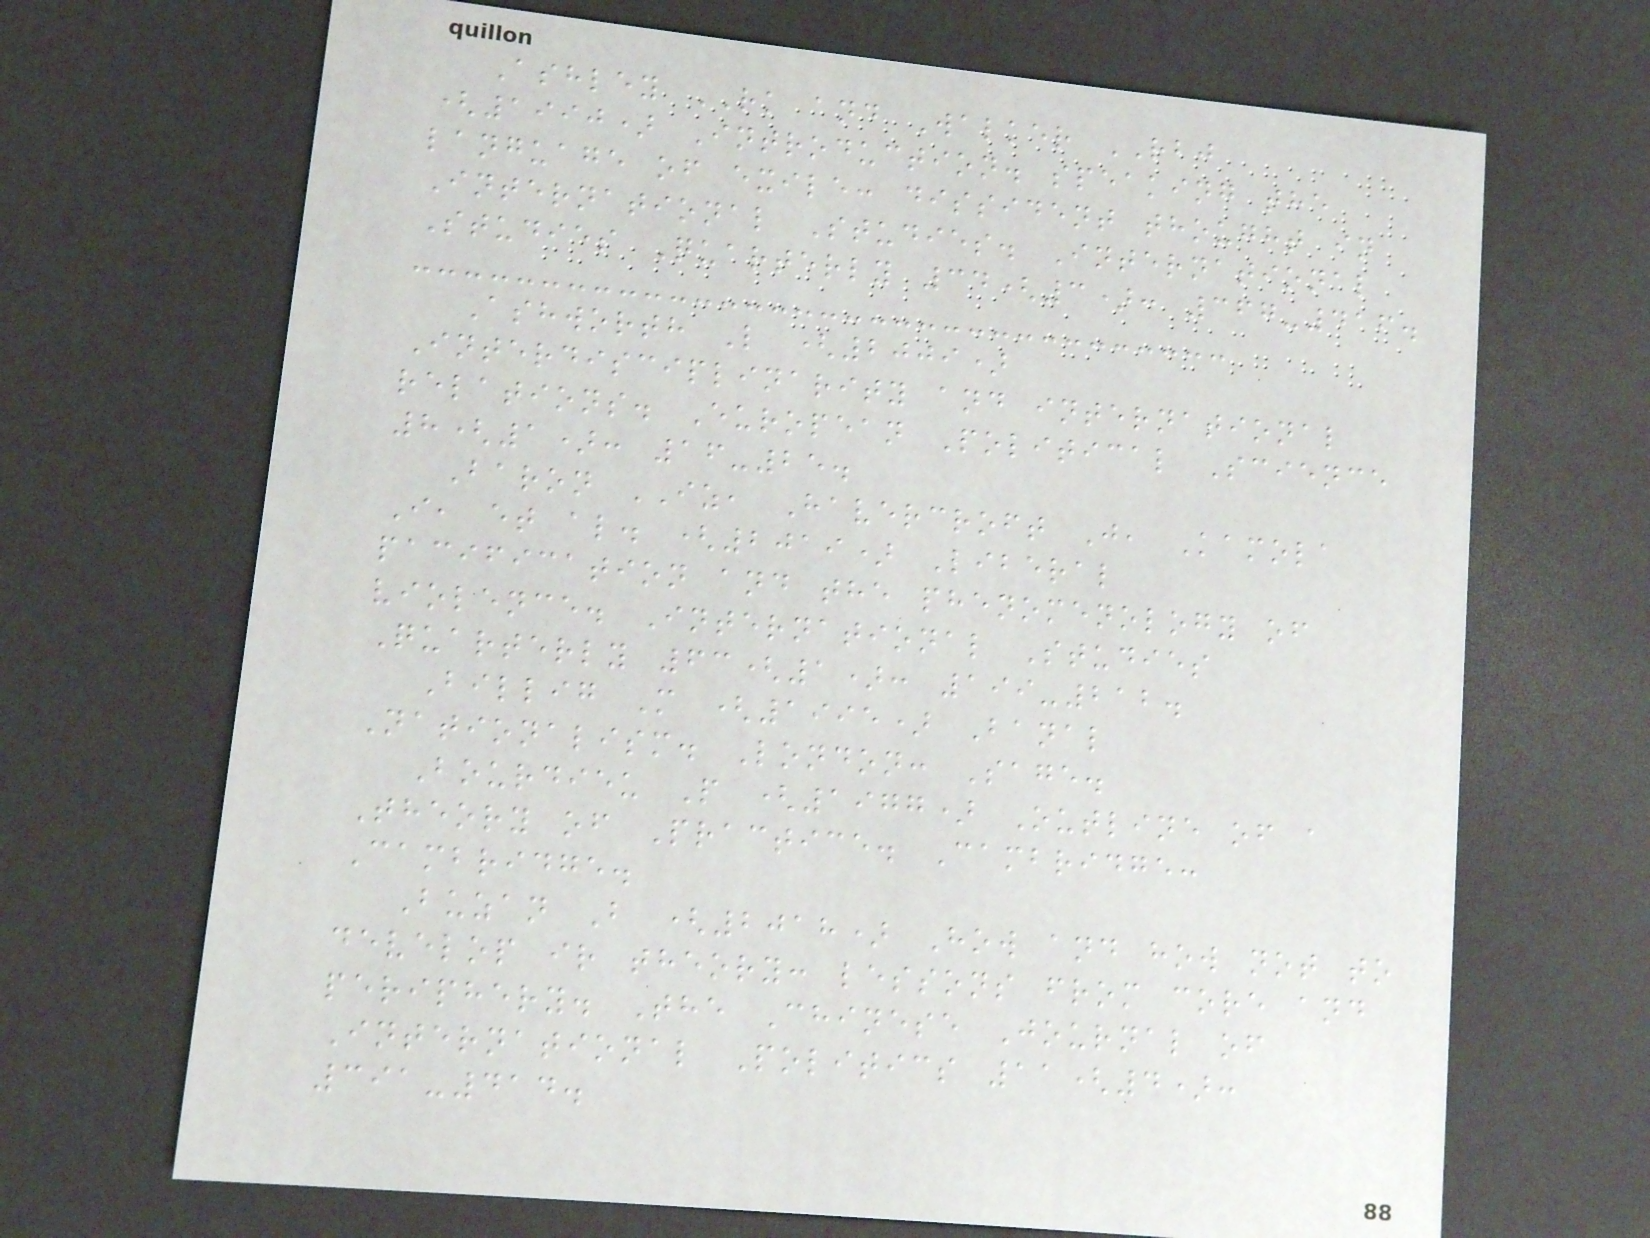Ashley RK and Walker RBJ
(1990) Introduction. speaking the
language of exile: dissident thought in
International Studies. International
Studies Quarterly 34(3): 367-416.
Ashworth L (2009)
Interdisciplinarity and international
relations. European Political Science
8(1): 16-25.
Baron IZ, Havercroft J, Kamola
I, et al. (2019) Liberal
pacification and the phenomenology of
violence. International Studies
Quarterly 63(1): 199-212.
Billig M (1995) Banal
Nationalism. London: Sage.
Bourdieu P (1977) Outline of a
Theory of Practice. Cambridge:
Cambridge.
Buzan B (2018) How and how not to
develop ir theory: lessons from core and
periphery. The Chinese Journal of
International Politics 11(4):
391-414.
